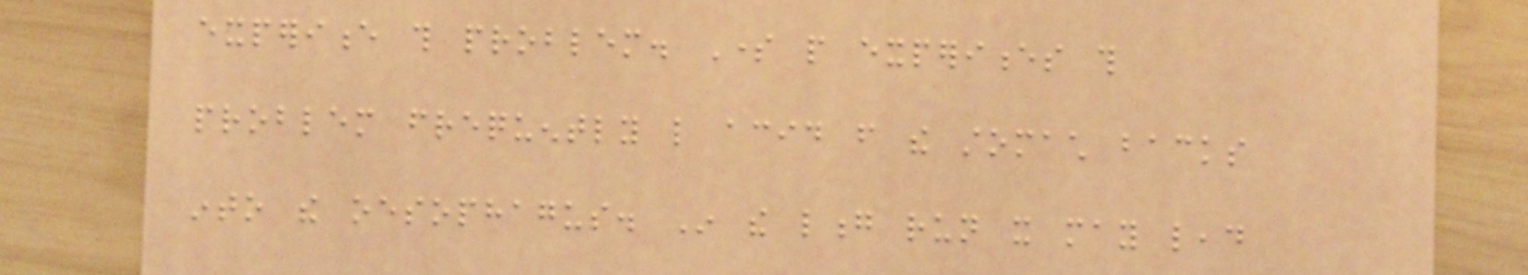experience this problem. Some people experiences this
problem frequently like acid from the stomach backs
into the oesophagus. In the long run it may lead
